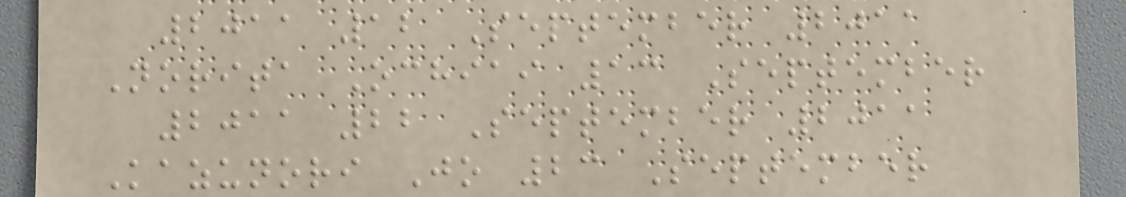2011 12 September 2011
Norita Ochiai 13 September
2011 22 September 2011
Kazunori Jo 23 September
